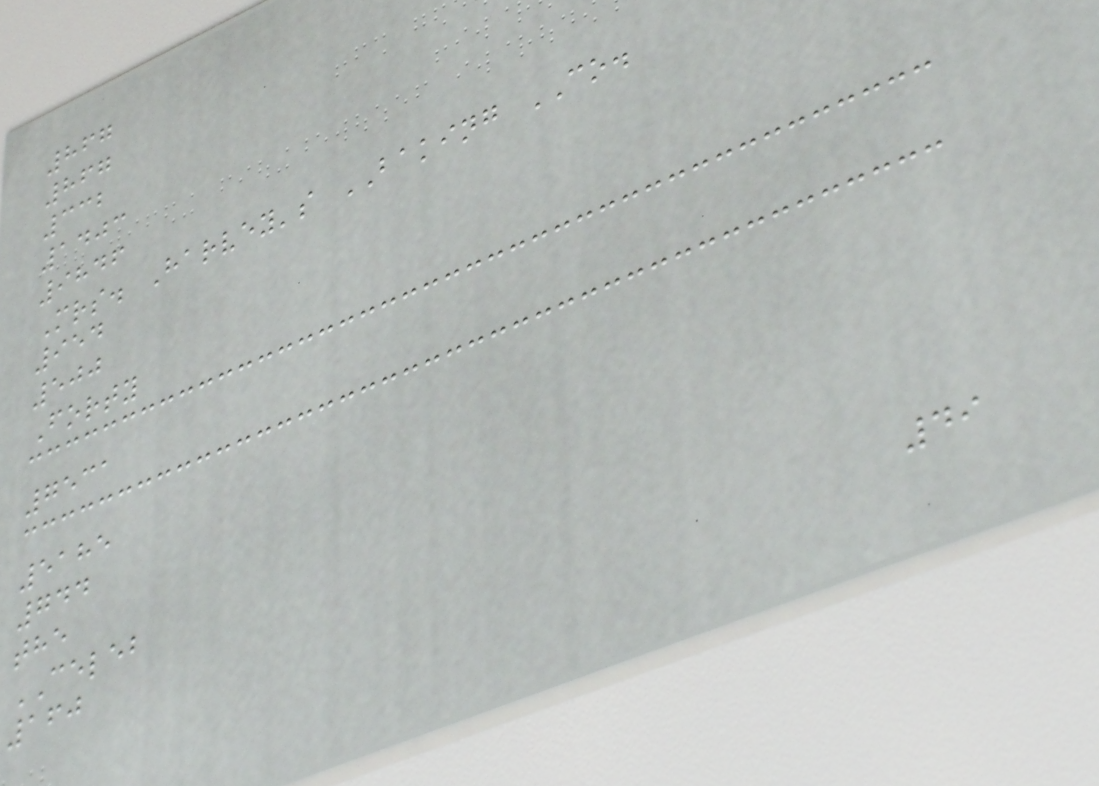867
867
332
1403
9846
Mrs. Harvey's BAKING CO.
954
500
Forty
7531
5185
744
the
CELEB
160
49
